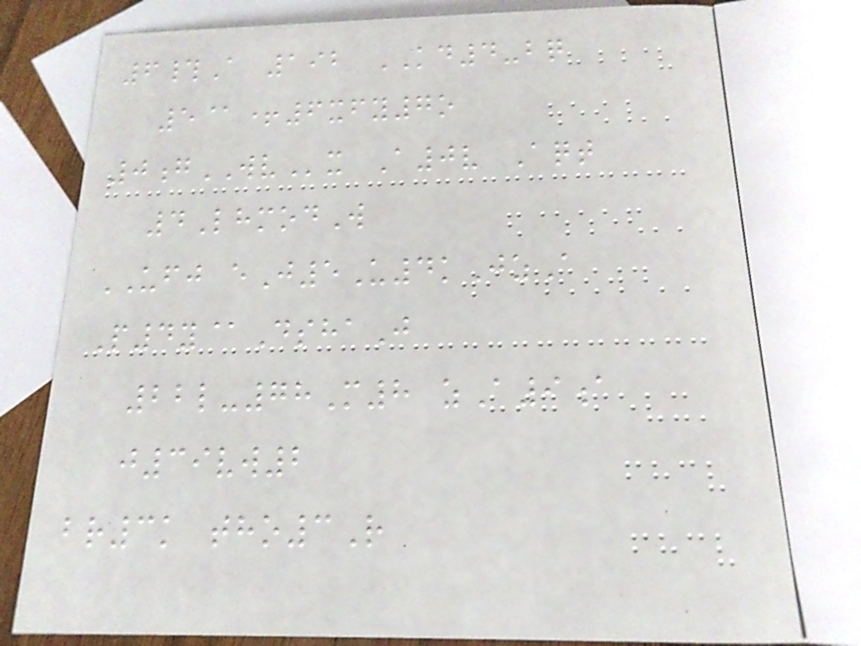6#A 192 KD4-bq
5@+6xfy7o
0gWVx A0v Aqt
4LhmodW
UFJ eJ5U4kJzA
P4y@DshaJ
22l-78M8 zA9a
j39vw2
br3k tho3R
